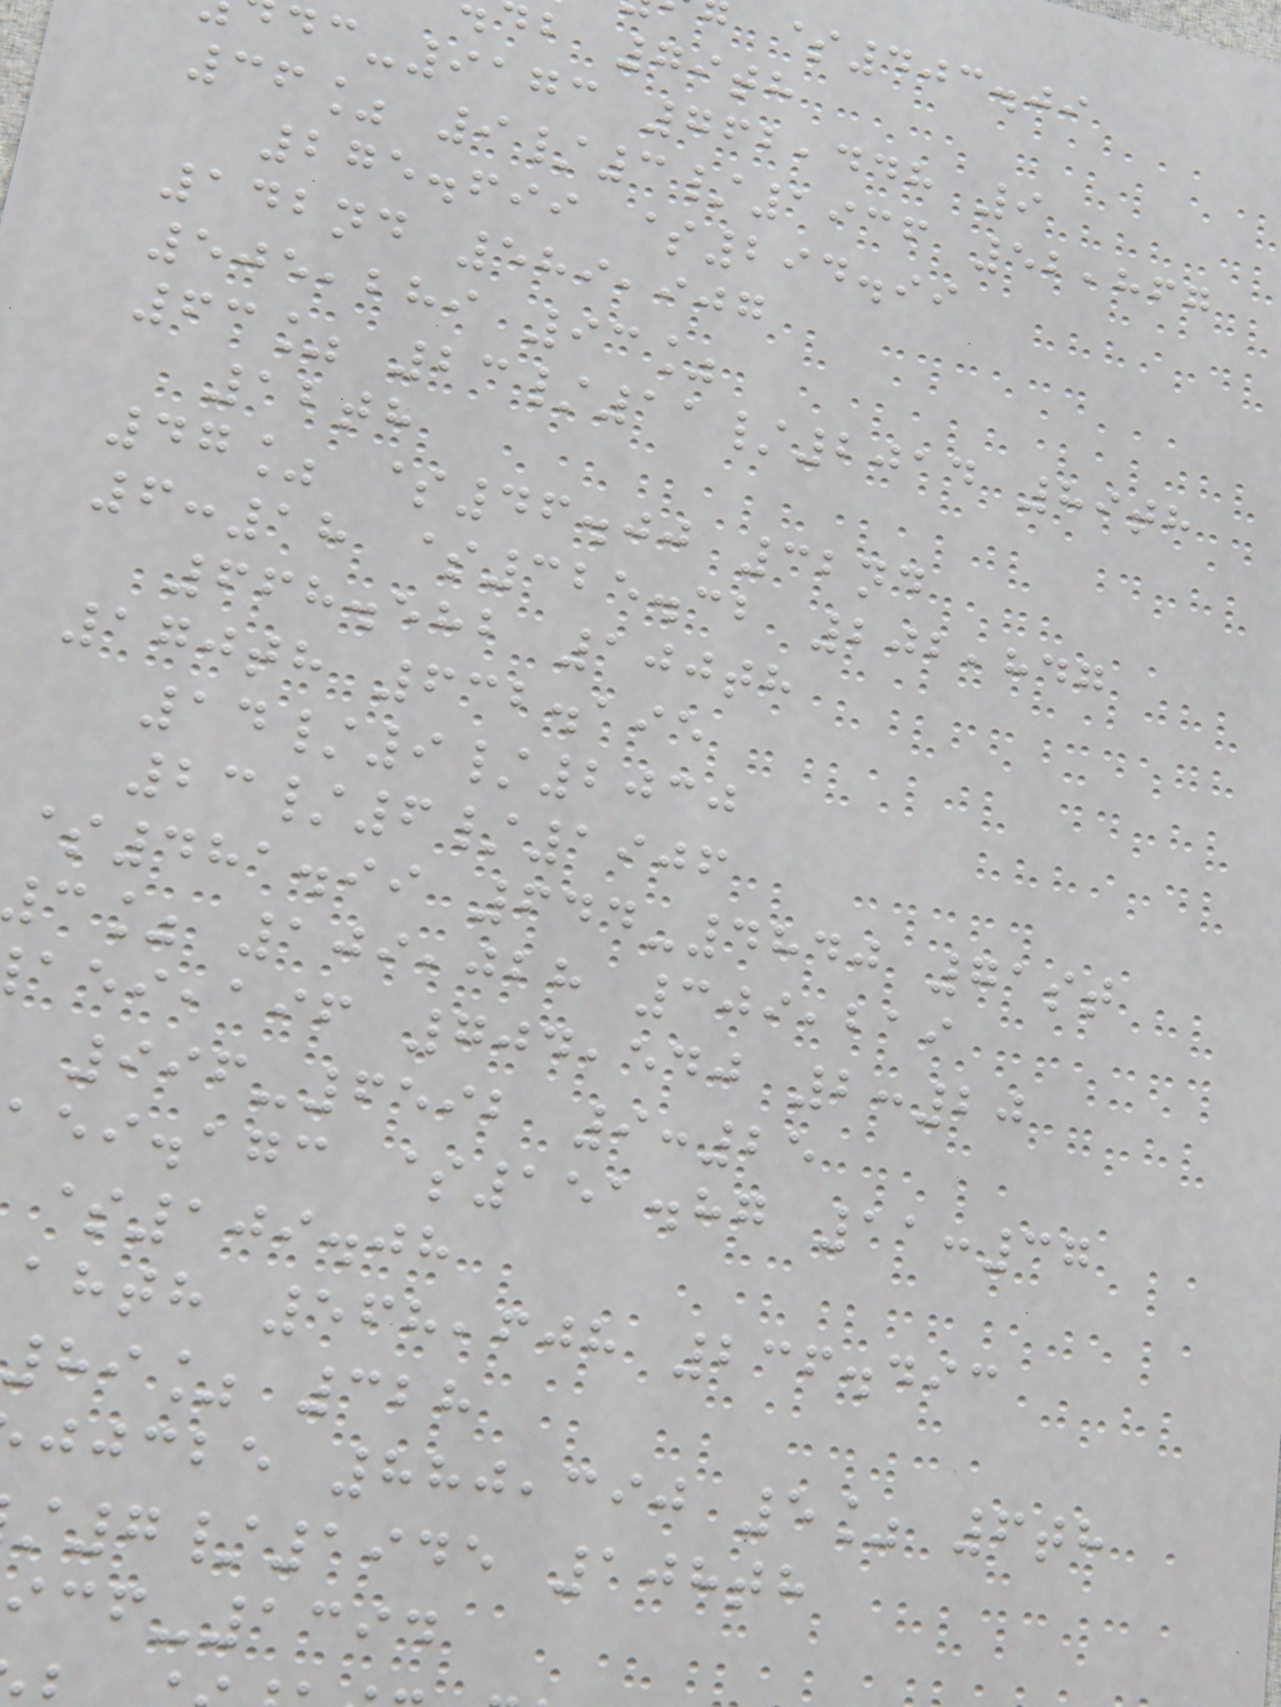$403.09
b 79th
-9173 762,448 9
36% 9/3/1936 52,867
275.699 $294.99
142nd 589,907
505,289 93%
63% 23/11/2014 89th
12th
47% $46.00 32nd
6:18 $325.32 202,847
668.582 100th
170th 632.195
14/9/2030
23/6/1906
$481.99 644-4840 71st
c% 109,028 309,219
,aif 704,540 2:20
996-6592 9:25
ei.agc $151.87 11:37
$109.08
ahth 568,608 236.493
89% 328
jjcbe 880,390 5% 6th
7/1945 108th
-1394
